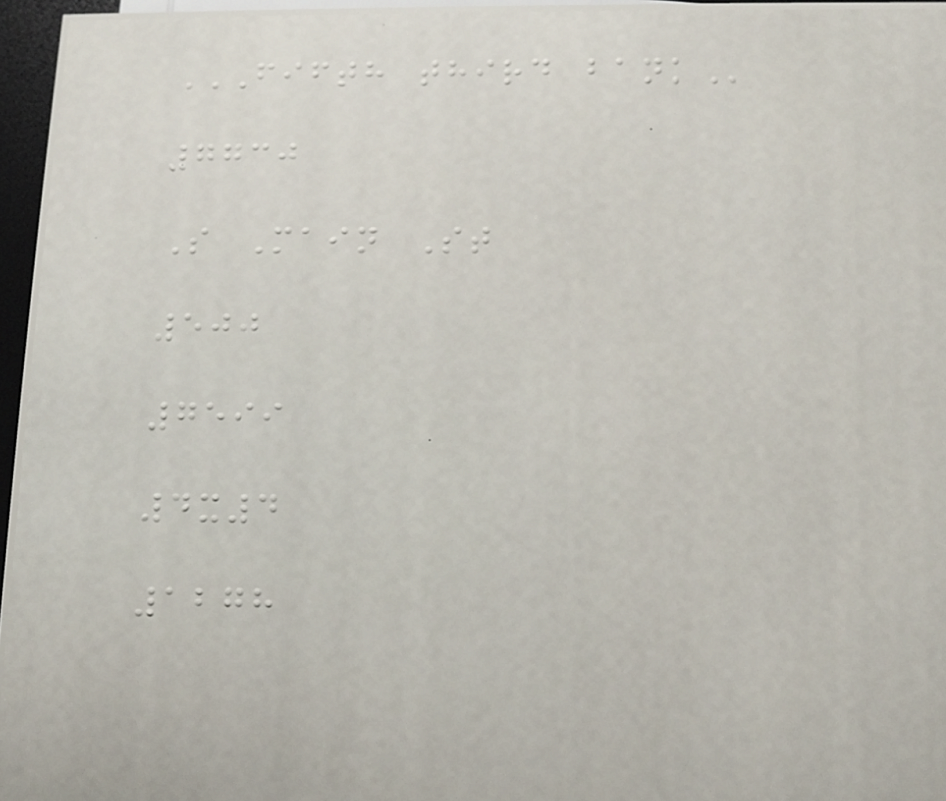FIFTH THIRD BANK
7730
S Main St
500
7599
4x4
1278
